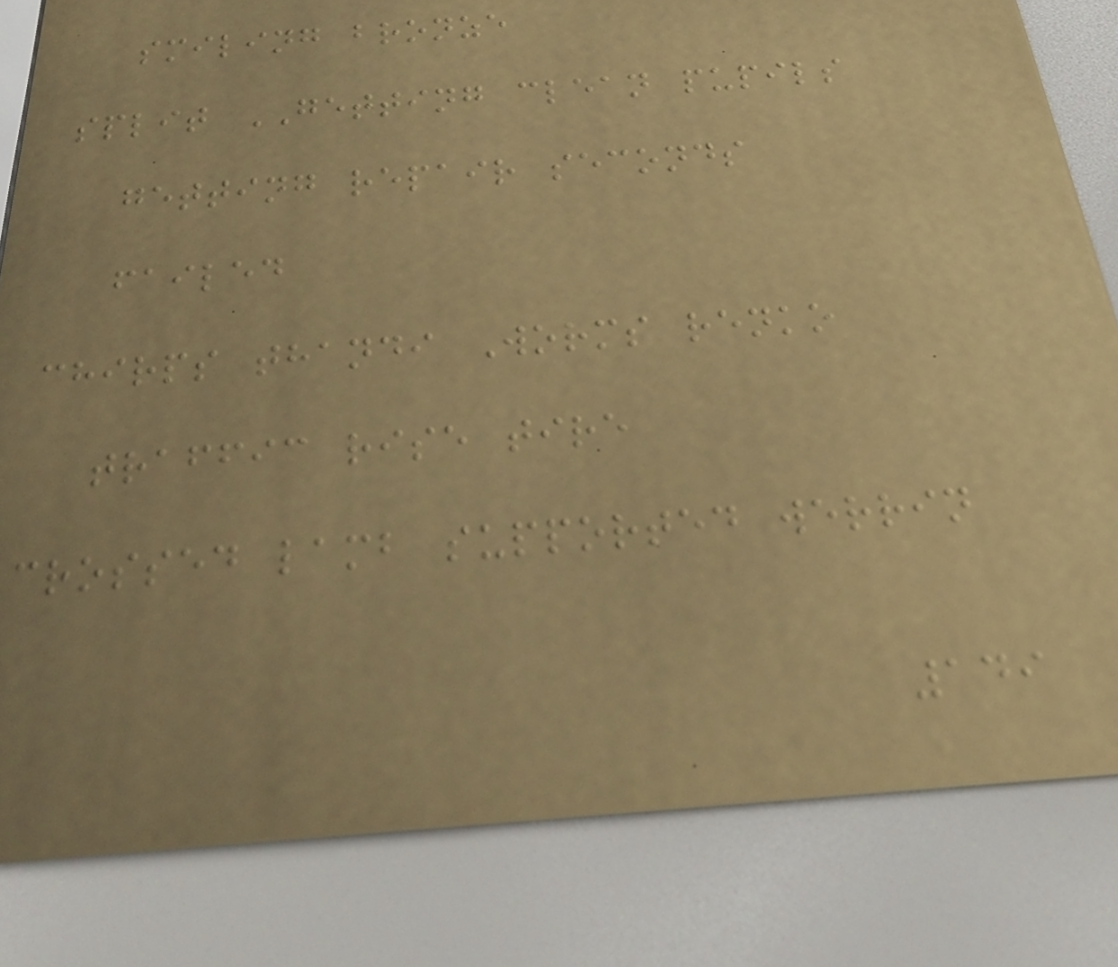smiling bronze
split GETTING clean pupils
getting repair seconds
failed
chirps thandi Worms renko
traffic rise tire
crossed lamb supported werrin
149
